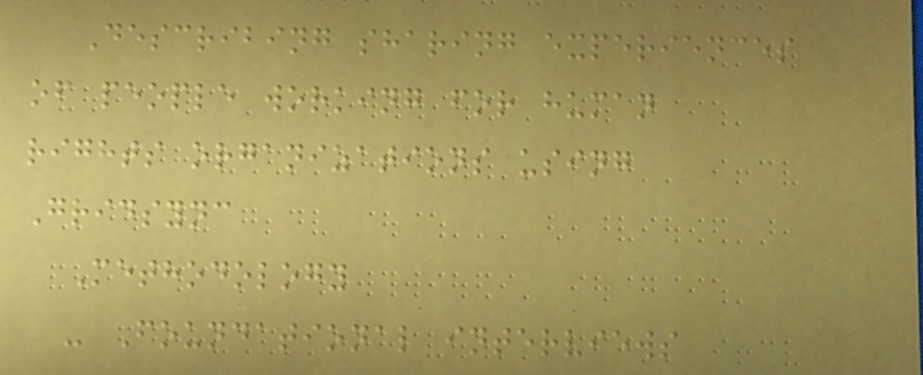Describing sharing experiences
of people working for human
rights organizations using
Gridsync
Methodology
- Foundational interviews
